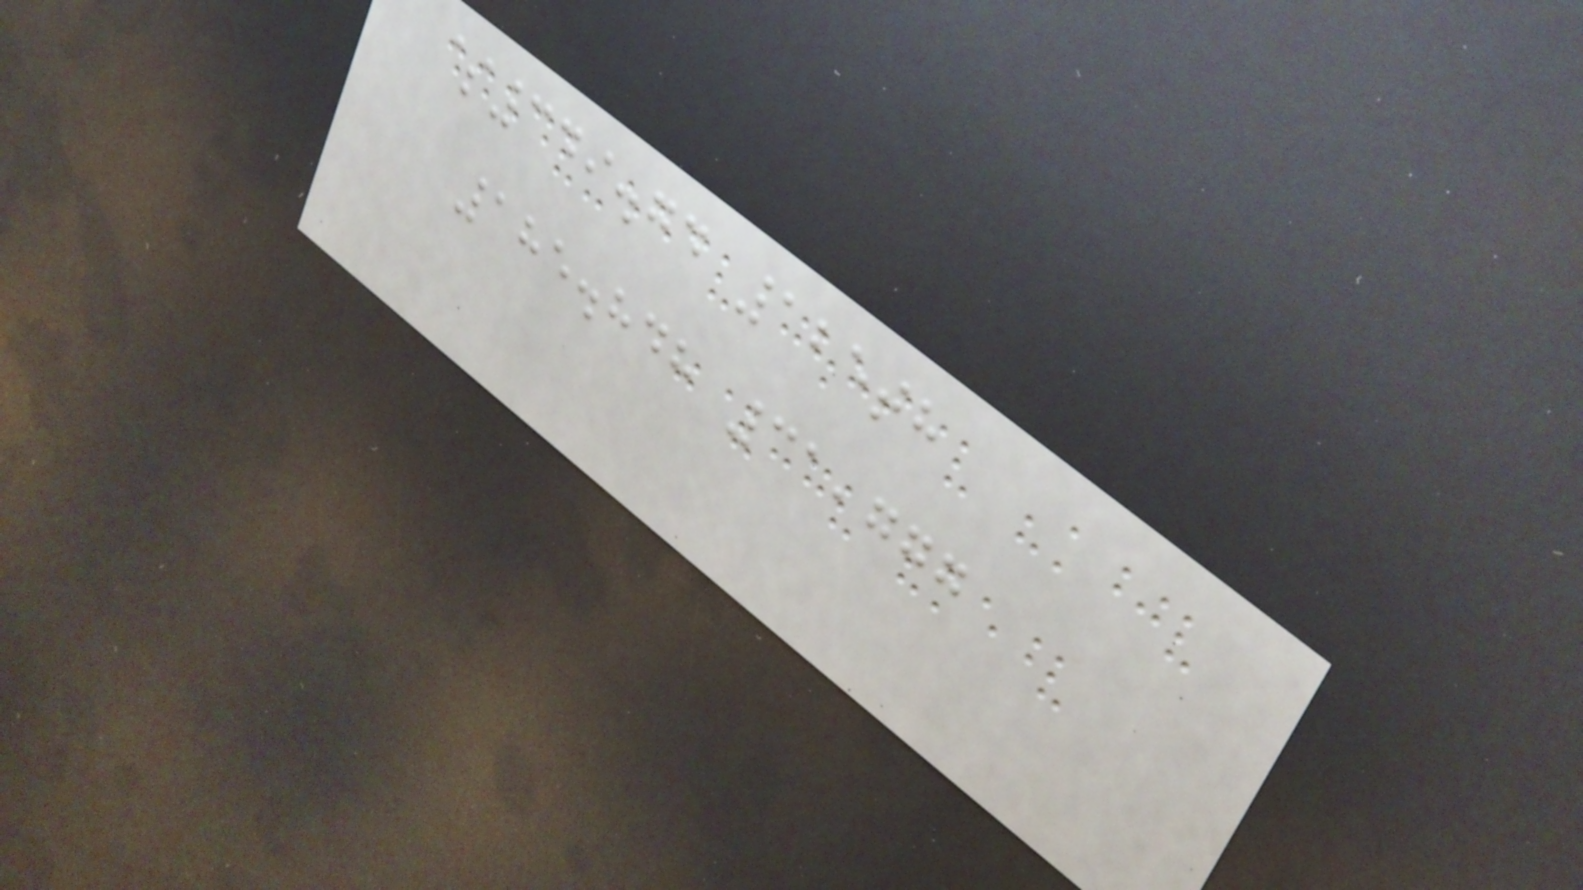$349.74 125th
185.848 31,777
